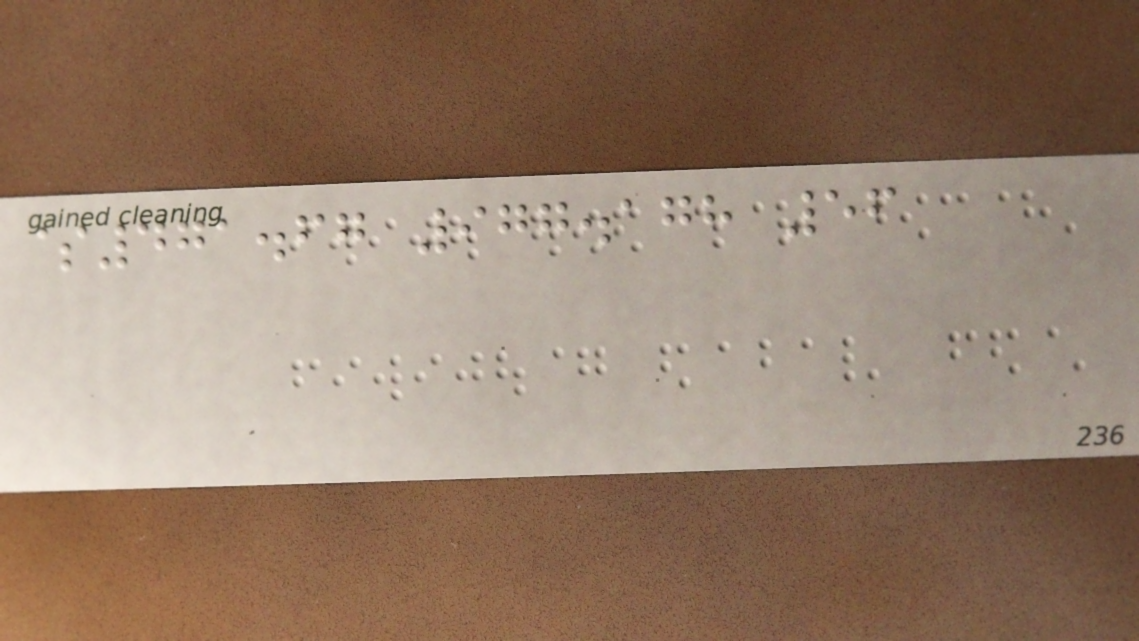$471.67 977.178 56
